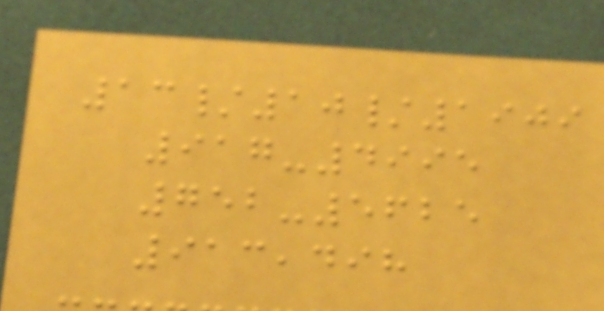13/10/1909
917-4995
752-5625
913,498
